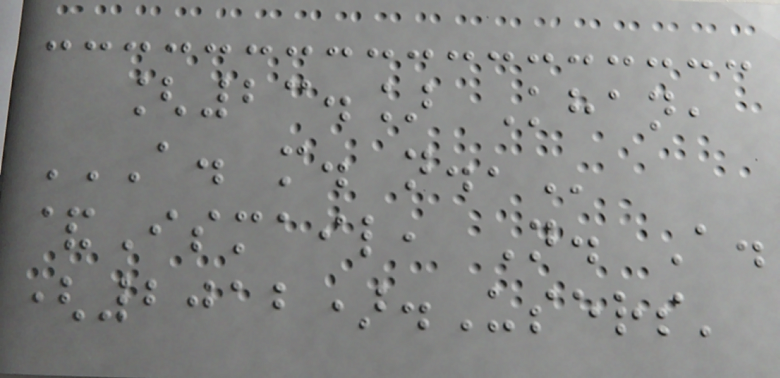[23.] Khan,
A. M. N.,
&Ismail, N. A.
(2012).Users'
